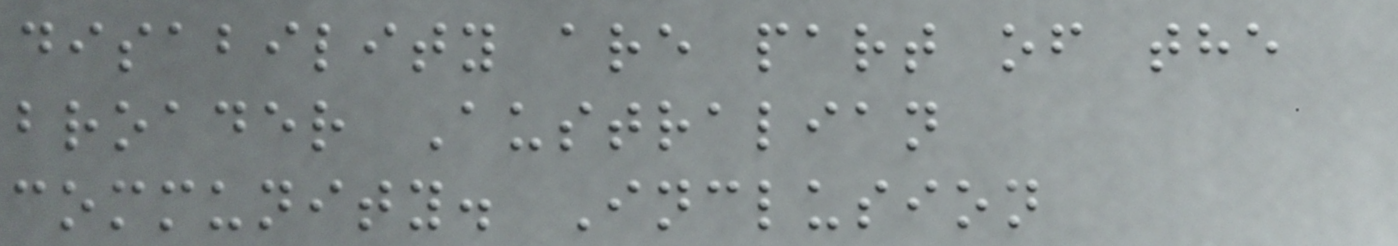disability are part of the
broader Australian
community. Inclusion
